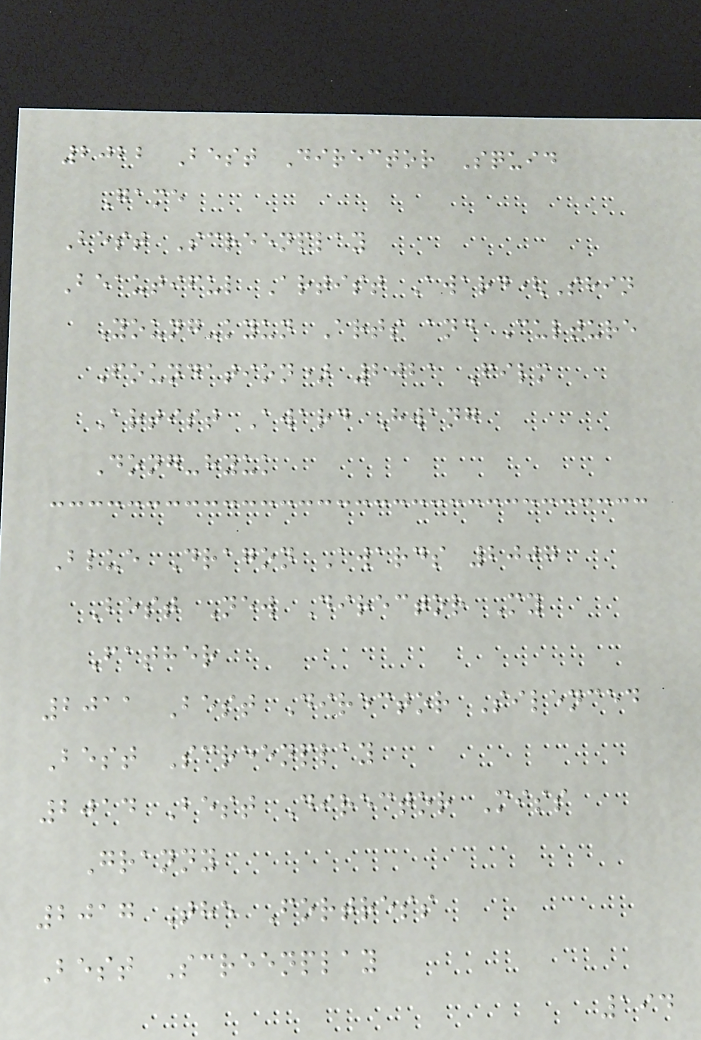2022 Best Director Squid
Game
Best Screenplay
Beautiful Artist Award(Shin
Young-kyun Arts and Culture
Foundation) 2021 Film
Artist Award Hwang
Dong-hyuk
Blue Dragon Awards 2007
Best New Director My
Father
2011 Best Director Silenced
Best Screenplay
2014 Best Director Miss
Granny
2017 The Fortress
Best Screenplay
194
